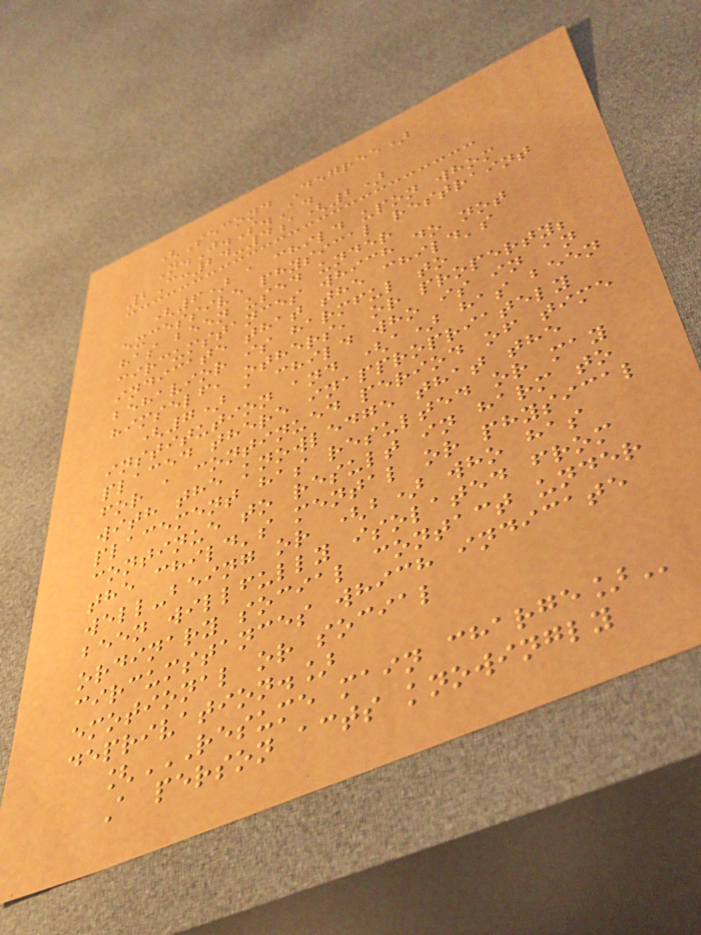(Second Degree)
N.J.S.A.
2C:24-4a(2)
(6) a child upon whom
excessive physical restraint
has been used under
circumstances which do not
indicate that the child's
behavior is harmful to
himself, others, or property;
(7) a child who is in an
institution and (a) has been
placed there inappropriately
for a continued period of time
with the knowledge that the
placement has resulted or may
continue to result in harm to
the child's mental or physical
well-being or (b) who has
been willfully isolated from
ordinary social contact under
circumstances which indicate
emotional or social
deprivation.]
[RESUME MAIN CHARGE]
A person acts knowingly
